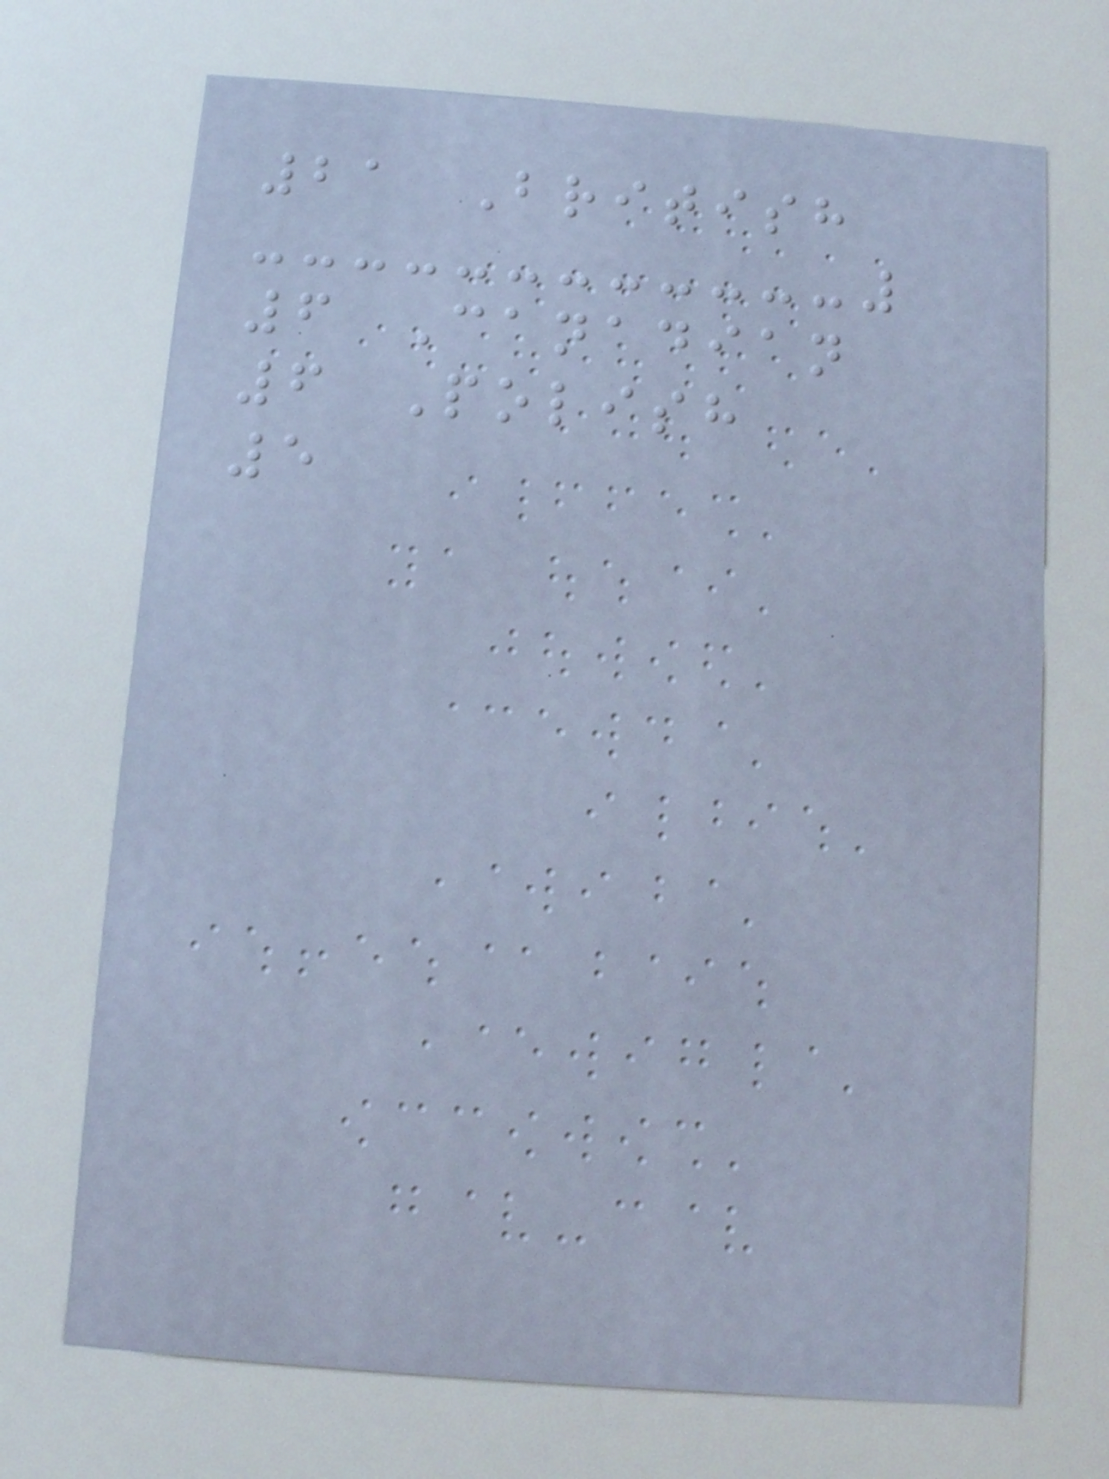21 British
6 Canadian
6 Polish
5
